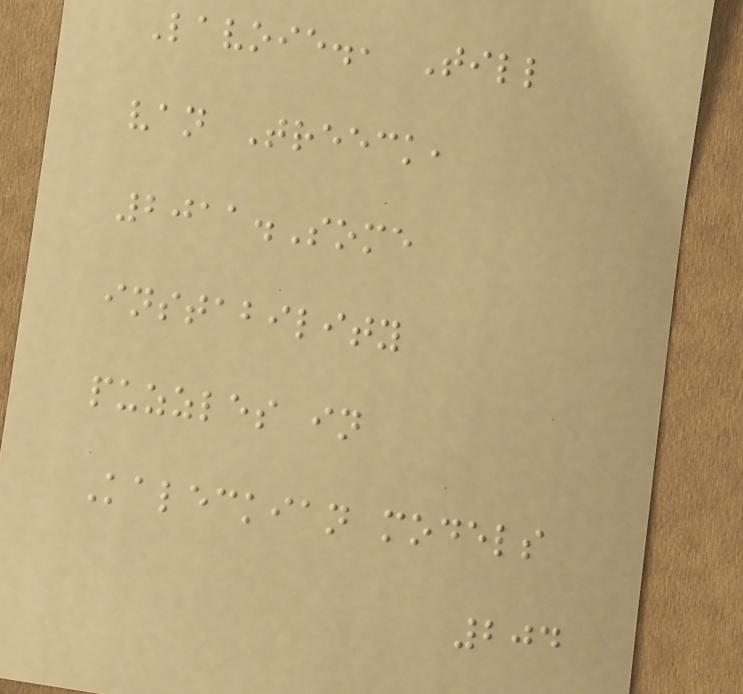Lavoie., Till
van Treeck,
2011.Some
instability
puzzles in
Kaleckian models
204
